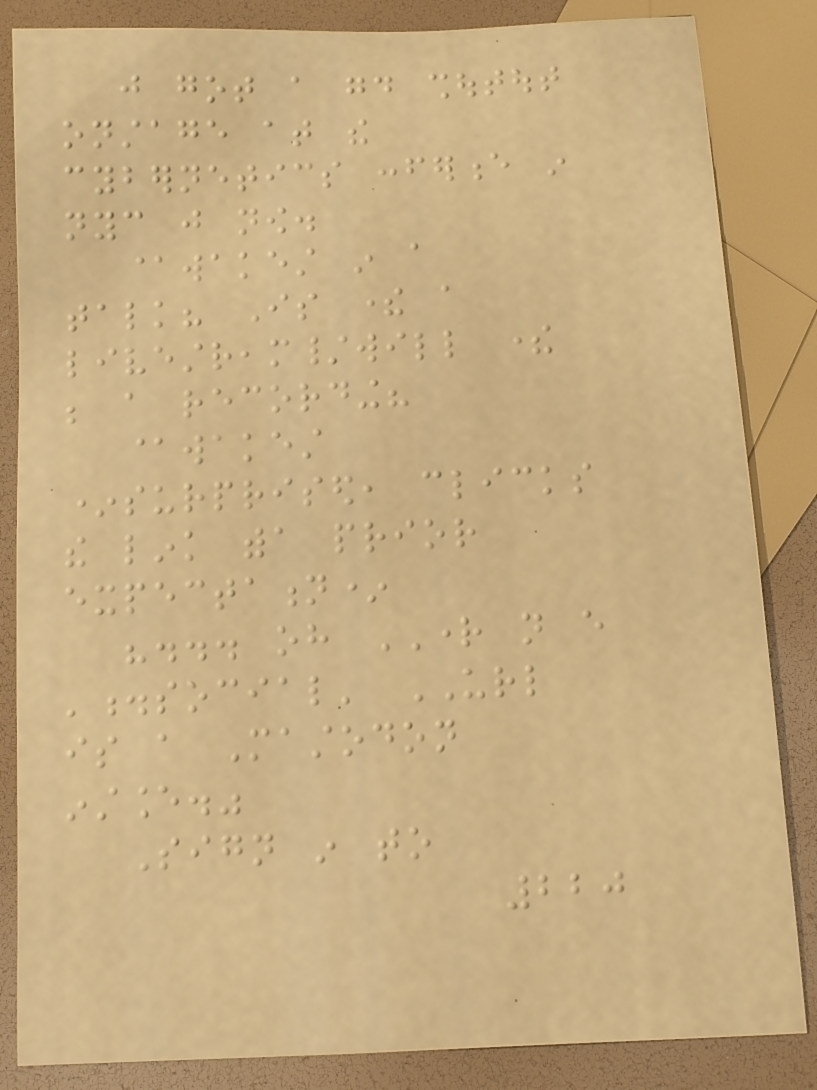just got a good shoutout
onstage at the
cybernetics conference in
nyc just now.
@wakest in a
talk? Is there a
livestream/will there
be a recording?
@wakest
*surprised, clicks
the link witha prior
expectation*
"... oh RIGHT not every
'.social' URL
is a Mastodon
instance."
Sign in to
220
